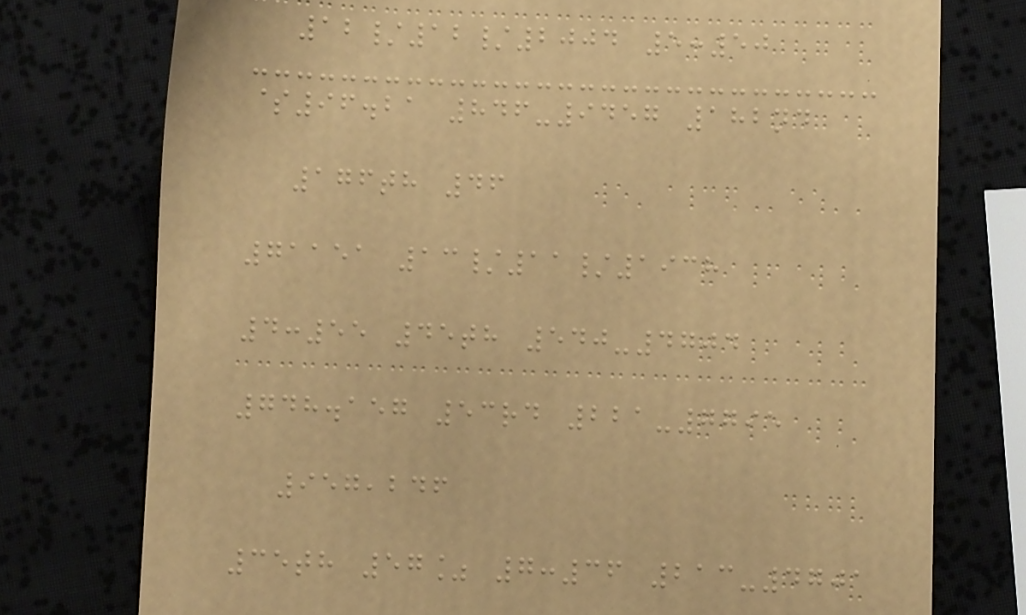12/12/2004 5:50
$96.21 846-9457 182nd
176th 46
71151 13/11/1938
4:55 45th 540-4704
748.157 53rd 221-7795
957,246
35th 57% 7:36 213-4701
